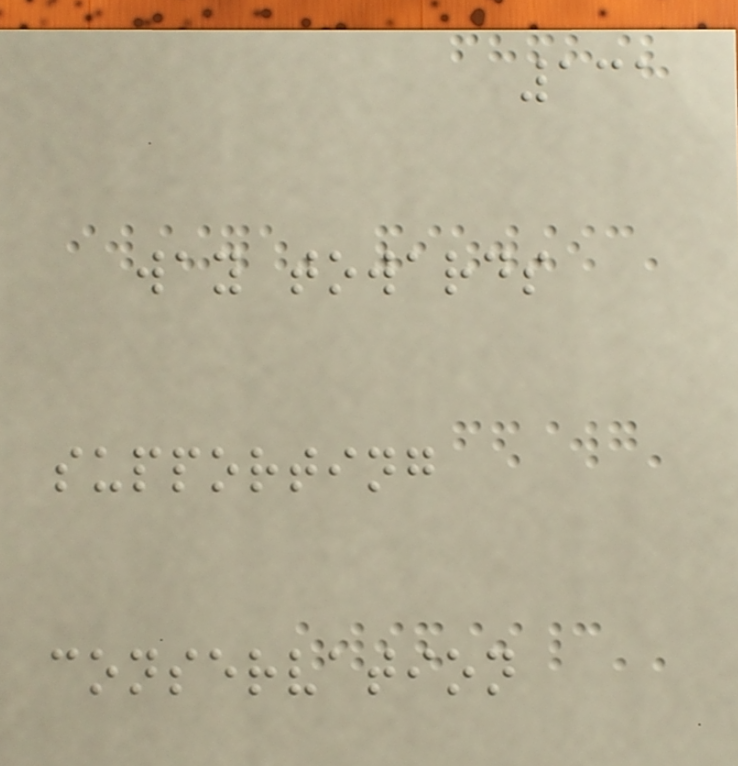131
way towards
supporting
conservation
